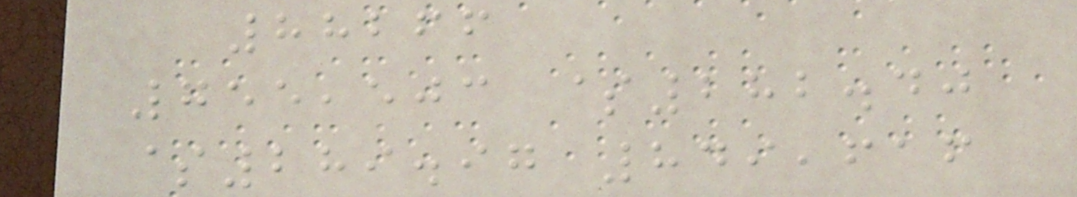88266
755,503 $282.40
$289.97 849,616
